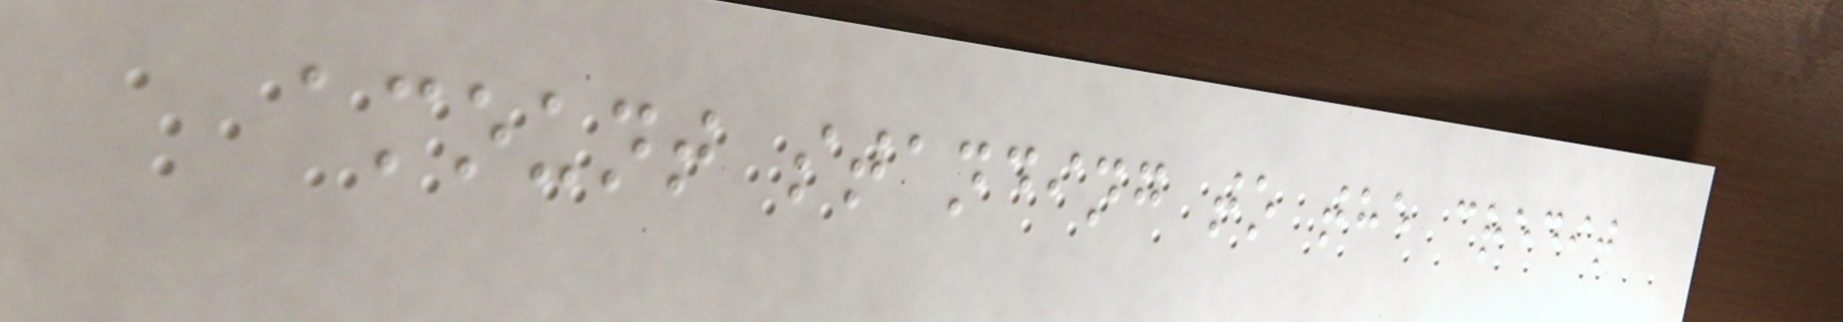amount standing to the credit
